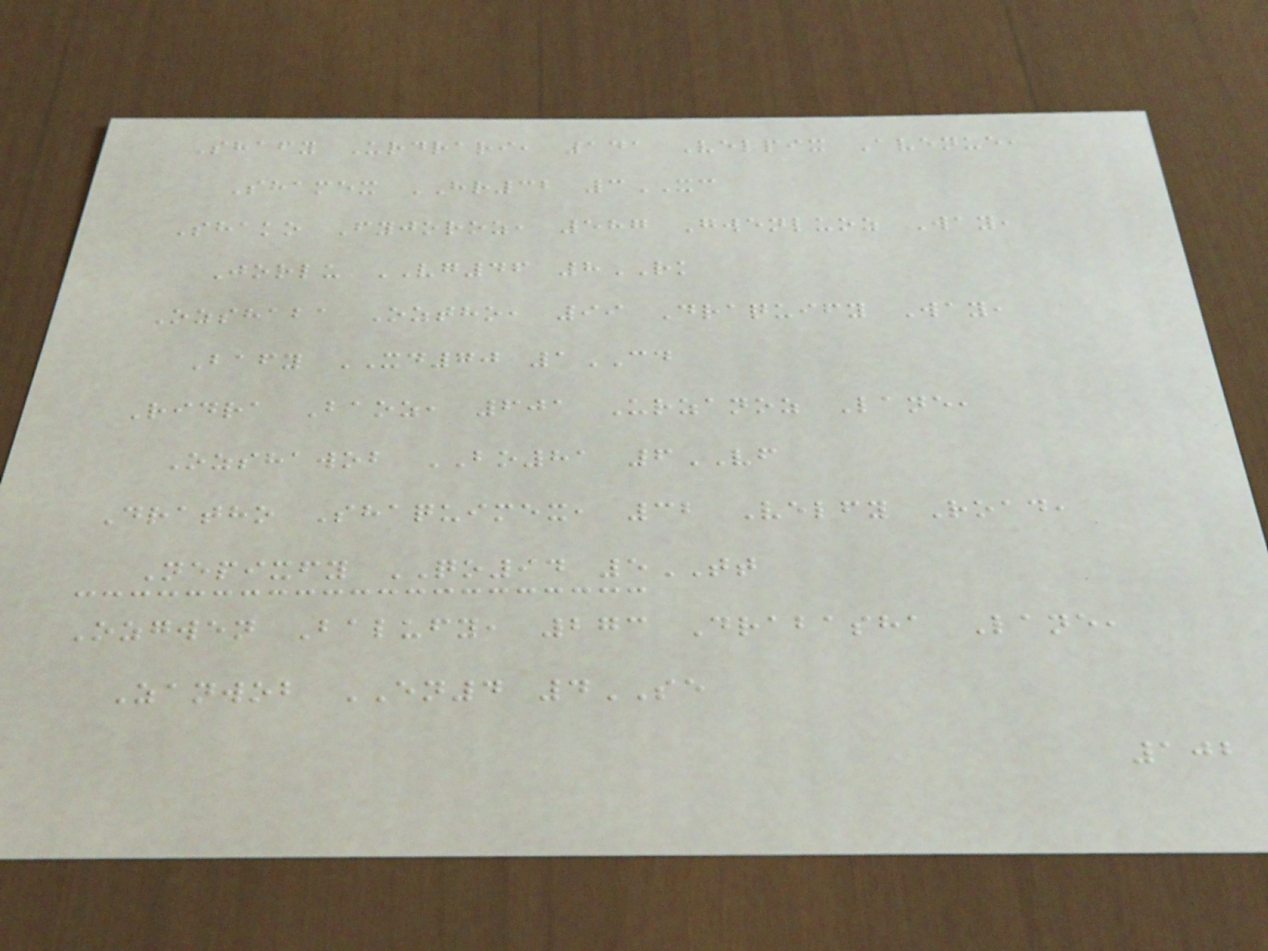Shafy Urdrari, 141 Velpix Avenue,
Shamex HR32 3XC
Shako Fyjoroz, 587 Gwenluoz Way,
Jorlu VG46 8RK
Ozshaba Oztho, 99 Draquify Way,
Bafy XD70 1CD
Ridra Baoz, 601 Urzanoz Lane,
Ozshawob BO81 6VF
Dratho Shaquimex, 32 Velfy Road,
Nepixfy QO94 5TT
Ozgwen Balufy, 273 Drabasha Lane,
Zanwob EN4 4SE
102
